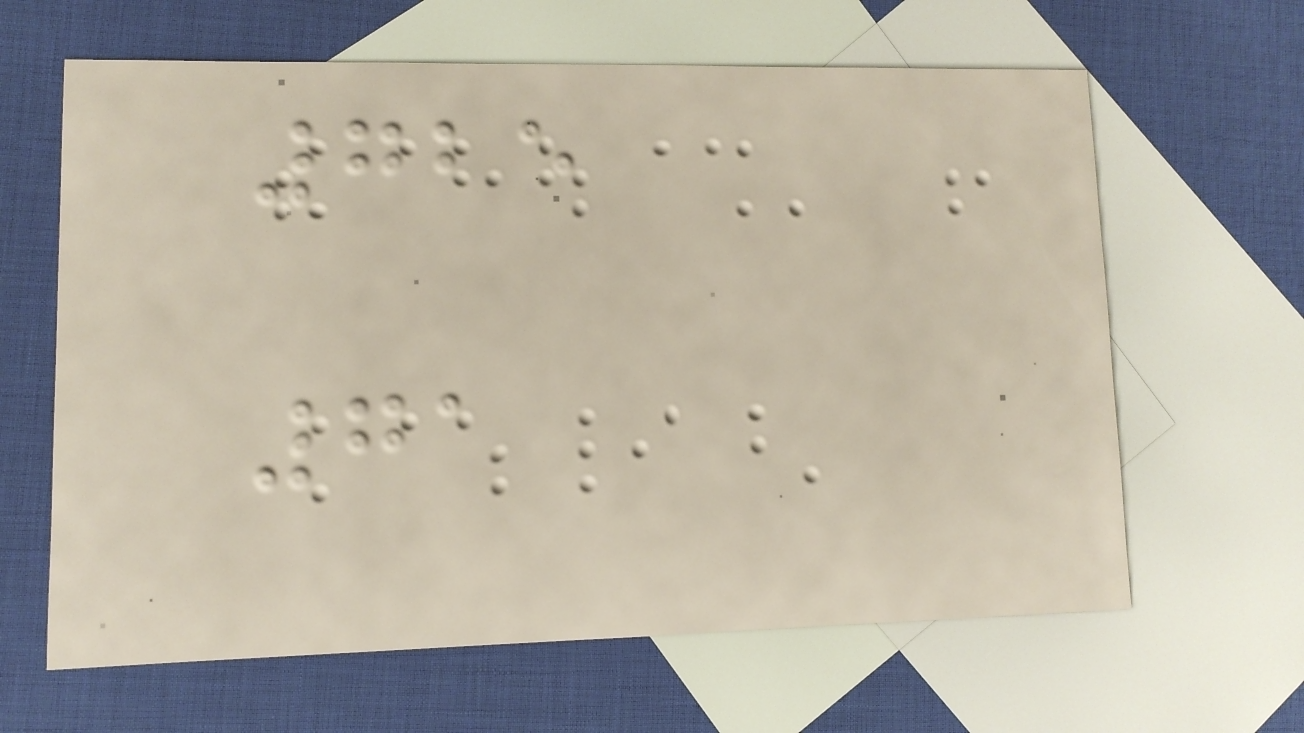725
71
